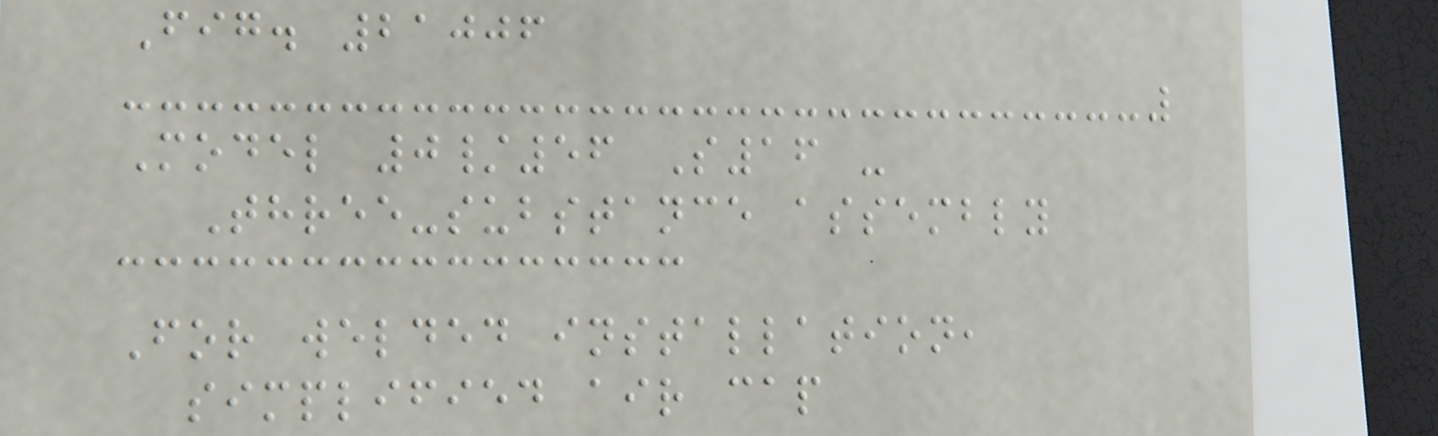Fig. 21006
Model 0/56 S16 -
Three-substance assembly
For welded installation,
simplified air cap
